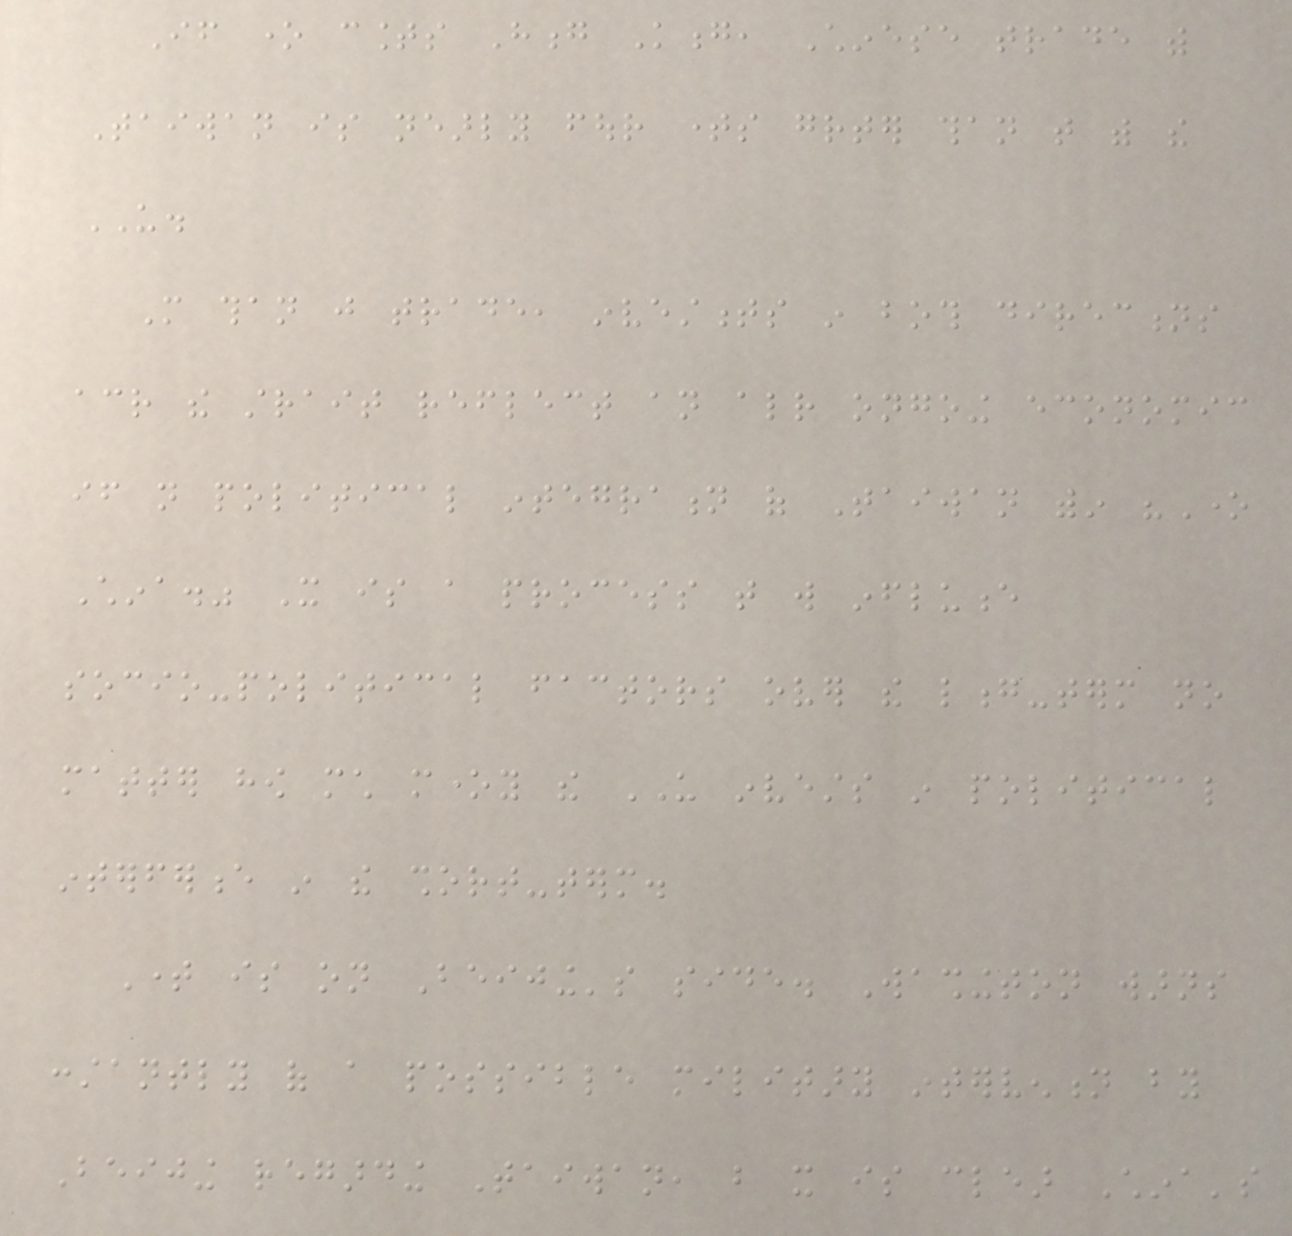If one counts Hong Kong, Chinese trade with
Taiwan is nearly four times greater than that with the
US.
More than just trade, investments in both directions
across the strait reflect an already ongoing economic
if not political integration of Taiwan within "One
China." It is a process that will influence
socio-political factors over the long-term no
matter how much money the US invests in political
interference in the short-term.
Time is on Beijing's side. Washington warns
constantly of a possible military intervention by
Beijing regarding Taiwan, but it is clear China's
